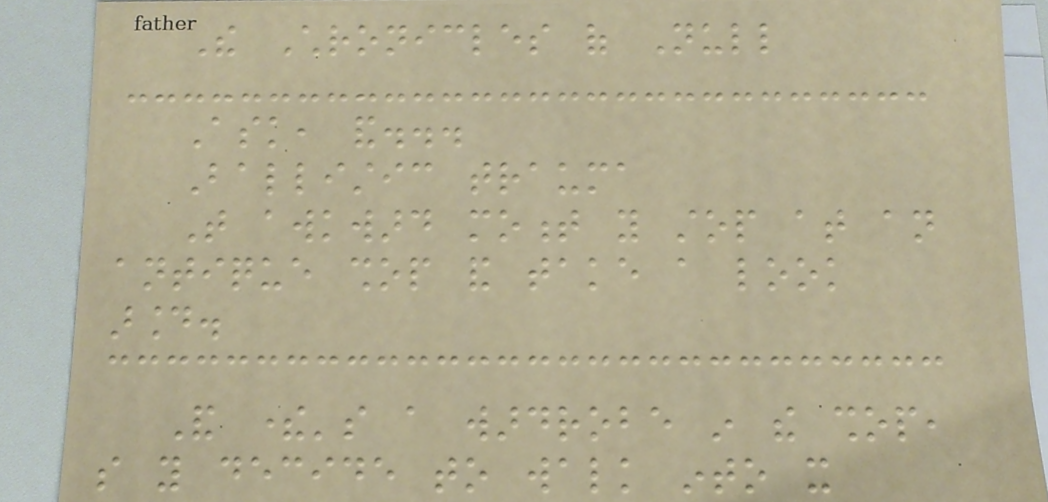The Chronicles of Null
Ask, and...
Ballistic trauma
That awkward moment you stop at an
antique shop and take a look
around.
And there's a wardrobe in the shop,
so you decide to walk into it
